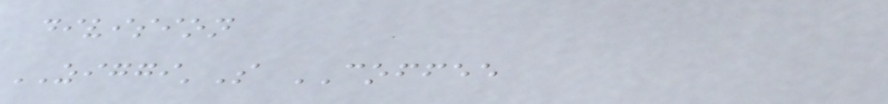division
ZIGGI'S COFFEE
